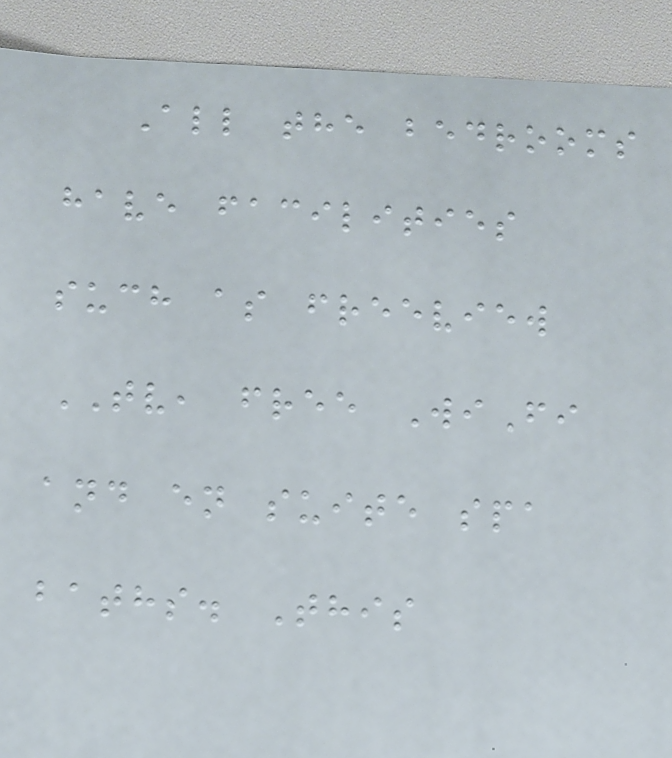All the bedrooms
have facilities
such as freeview
TV, free WiFi
and en suite spa
baths. This
